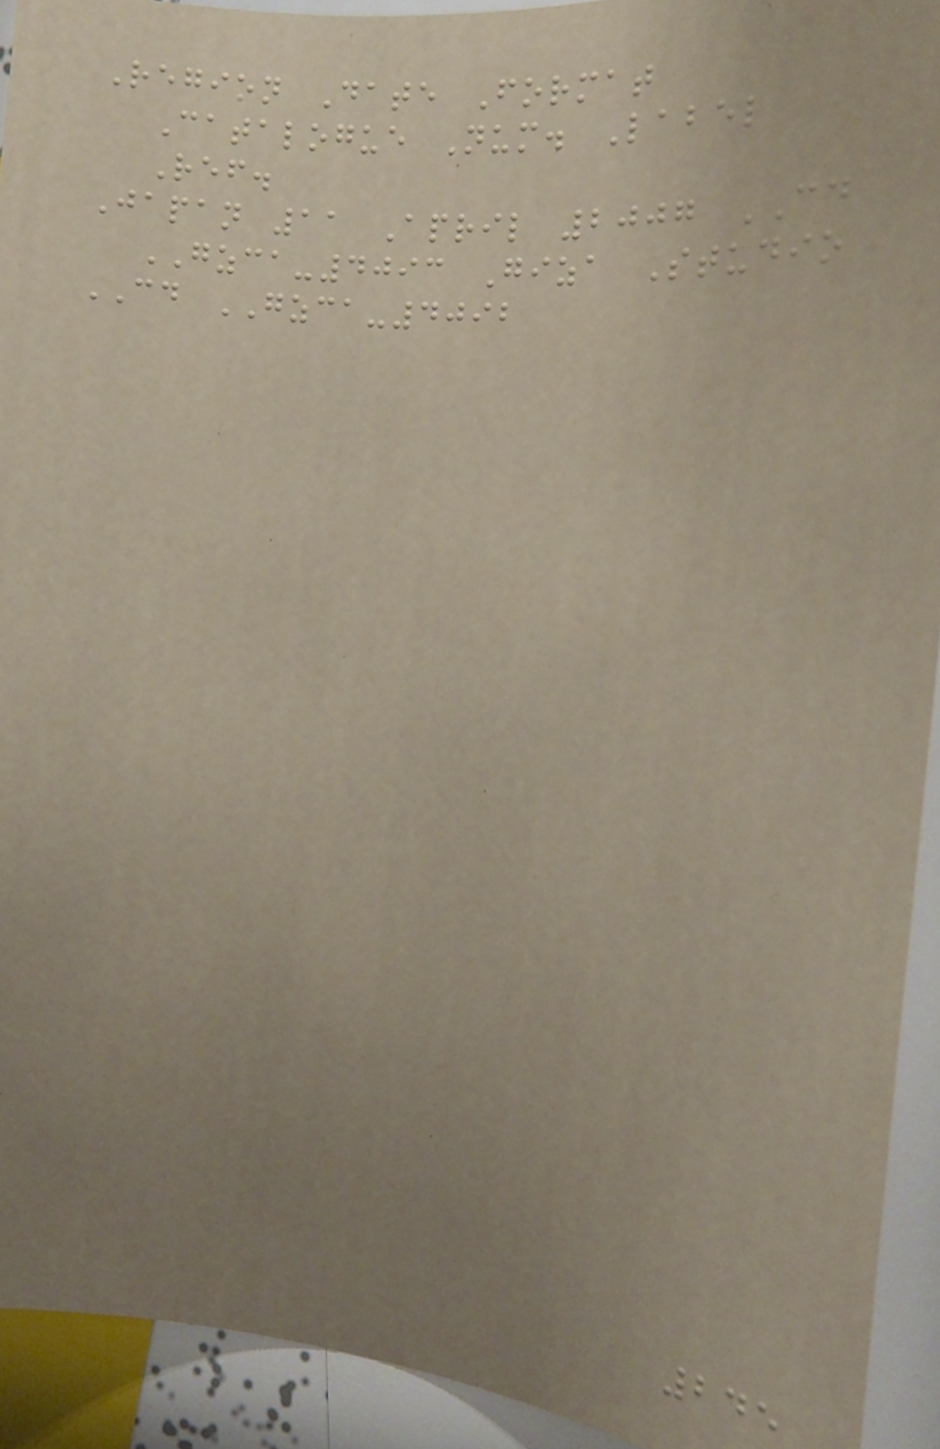Region Date Format
Catalogue Num. Label
Ref.
Japan 11 April 2007 CD
GZCA-4093 Giza Studio
CD GZCA-4092
245
